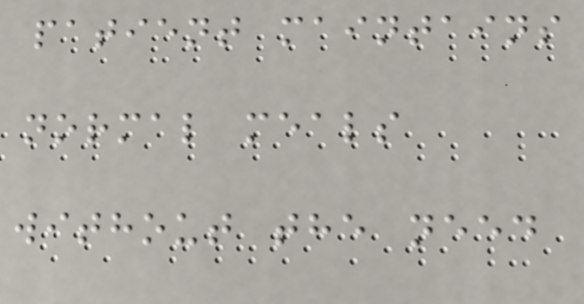patient maintains
normal meals
without the need
